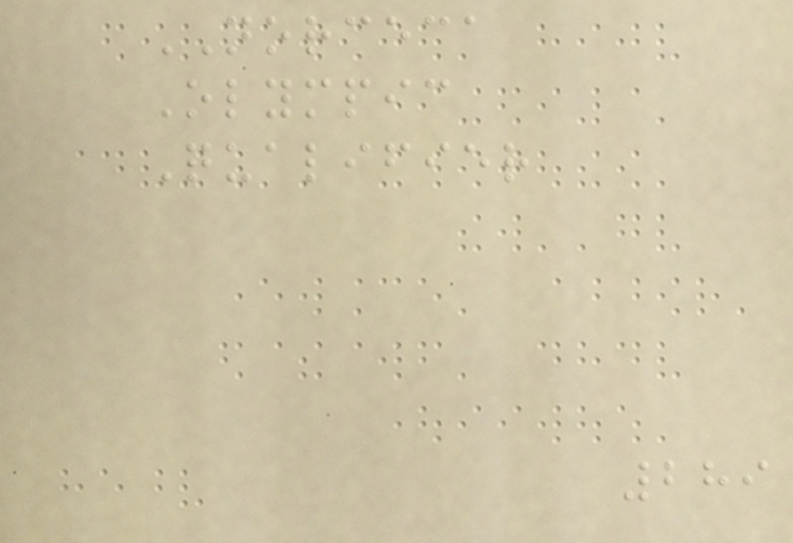NORCECA
Olympic
Qualifier
289
